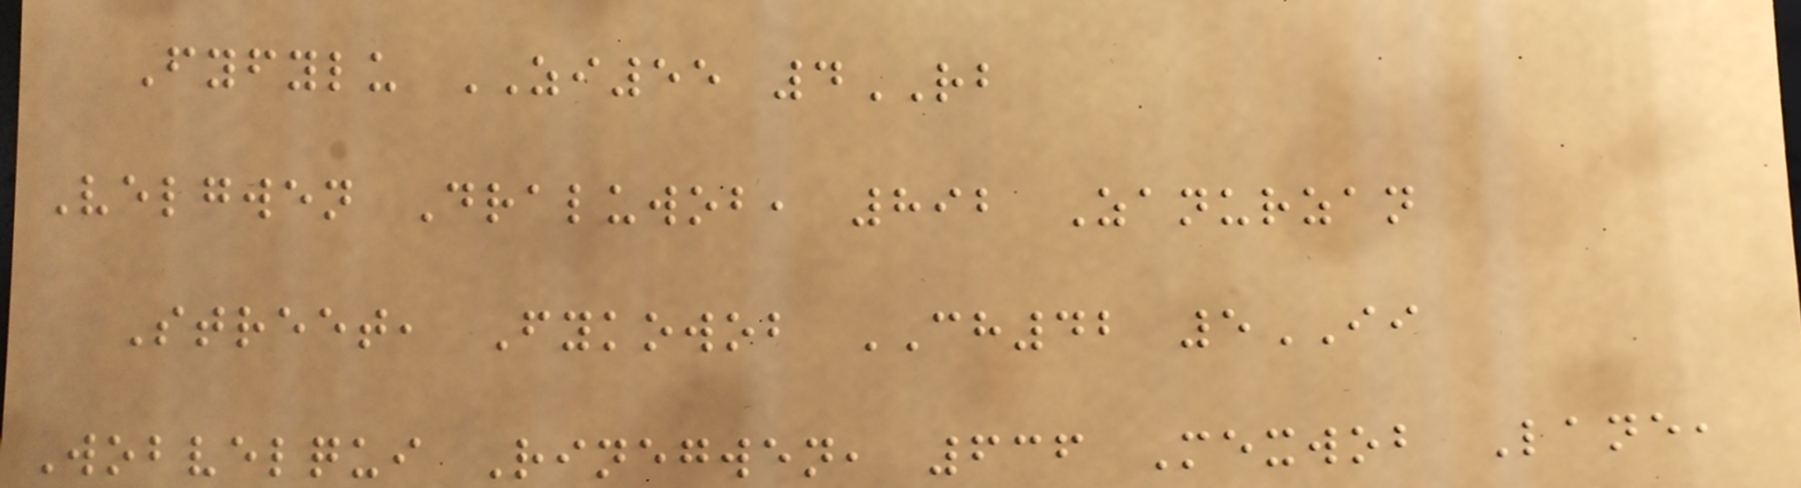Fyfylu ZI55 4RB
Velgwen Draluwob, 892 Zanurzan
Street, Fykowob CH42 5II
Wobvelqui Rinegwen, 636 Mexwob Lane,
